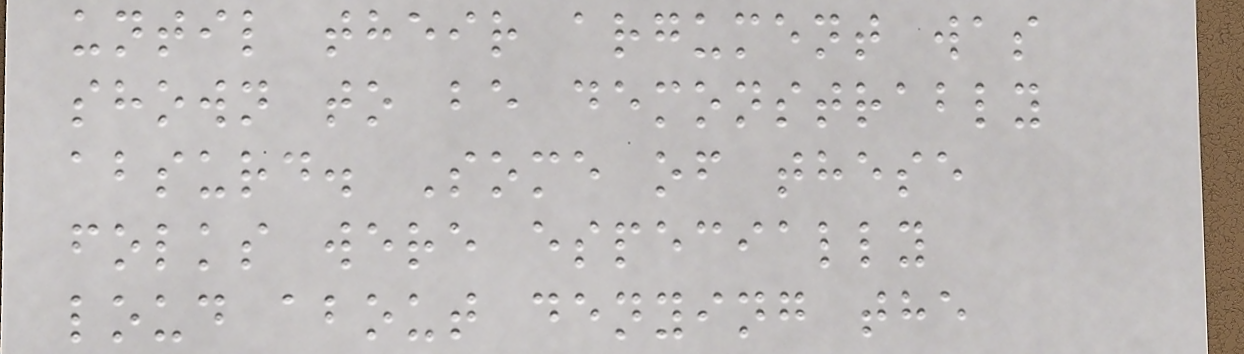until their argument was
shown to be demonstrably
absurd. Some of these
folks were especially
loud about denying the
